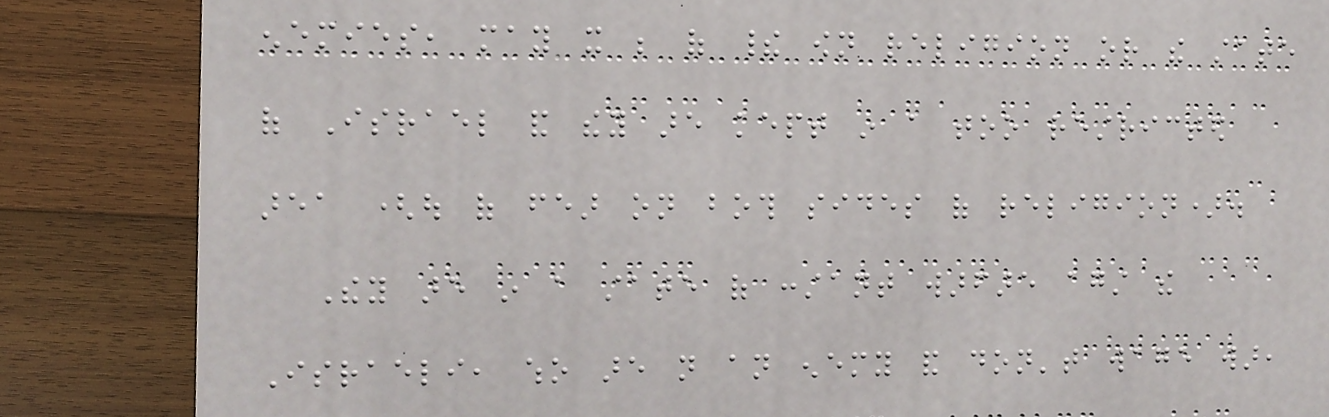enemies, may it be of their own religion or the state
of Israel and they are kept in a too restricted
area (out of fear on both sides of religion).
They are in a state of constant warfare against the
Israeli, who are not an enemy and don't wage war,
